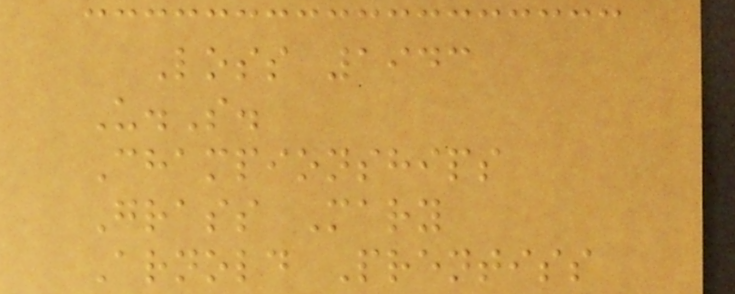Loss 1943
U.S.
Championships
Grass Mary
Arnold Prentiss
